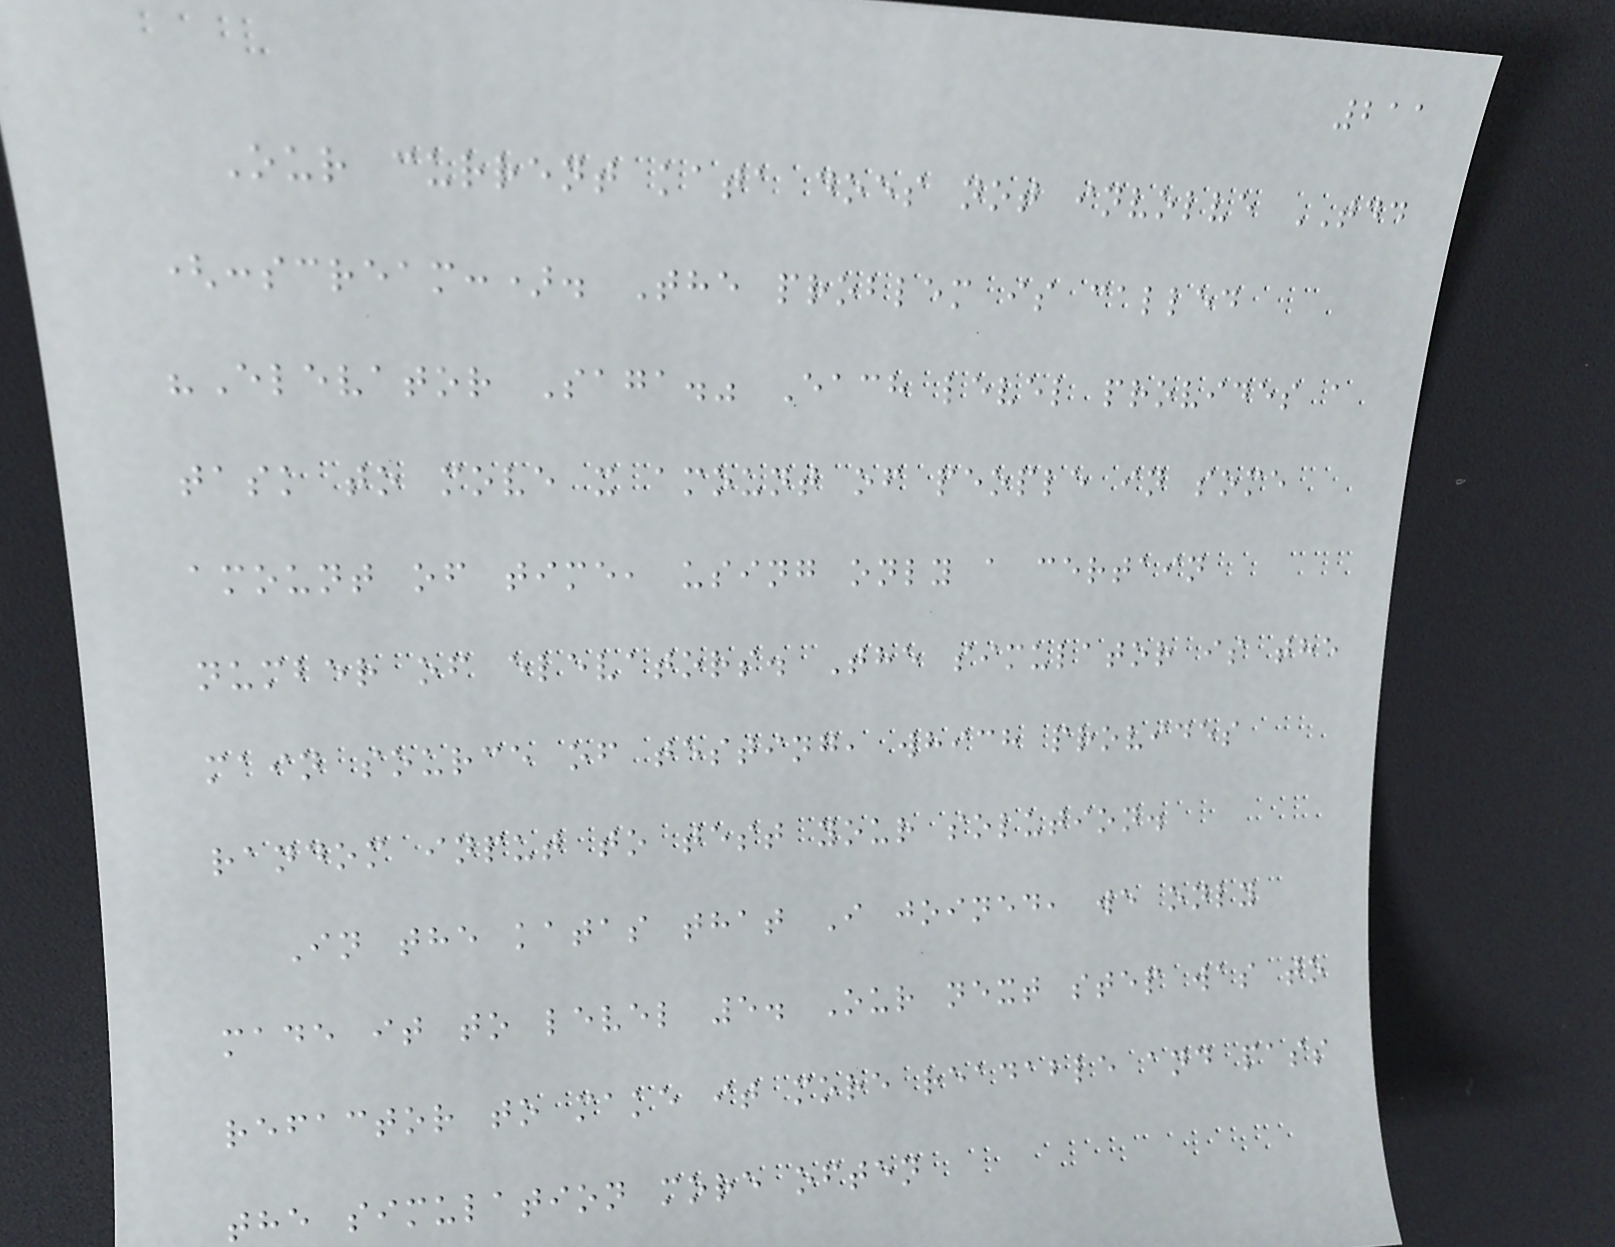211
Our current kata does not involve TDD
(:scream:). The problem is called
"Elevator Saga." Each level provides a
task to move x amount of people in some
amount of time, using only a certain
number of elevators. The simulator is the
main source of testing, which provides
random input to test your solution.
In the katas that I joined, we only
made it to level 5. Our next step was to
refactor to make it more readable and pass
the simulation more often
